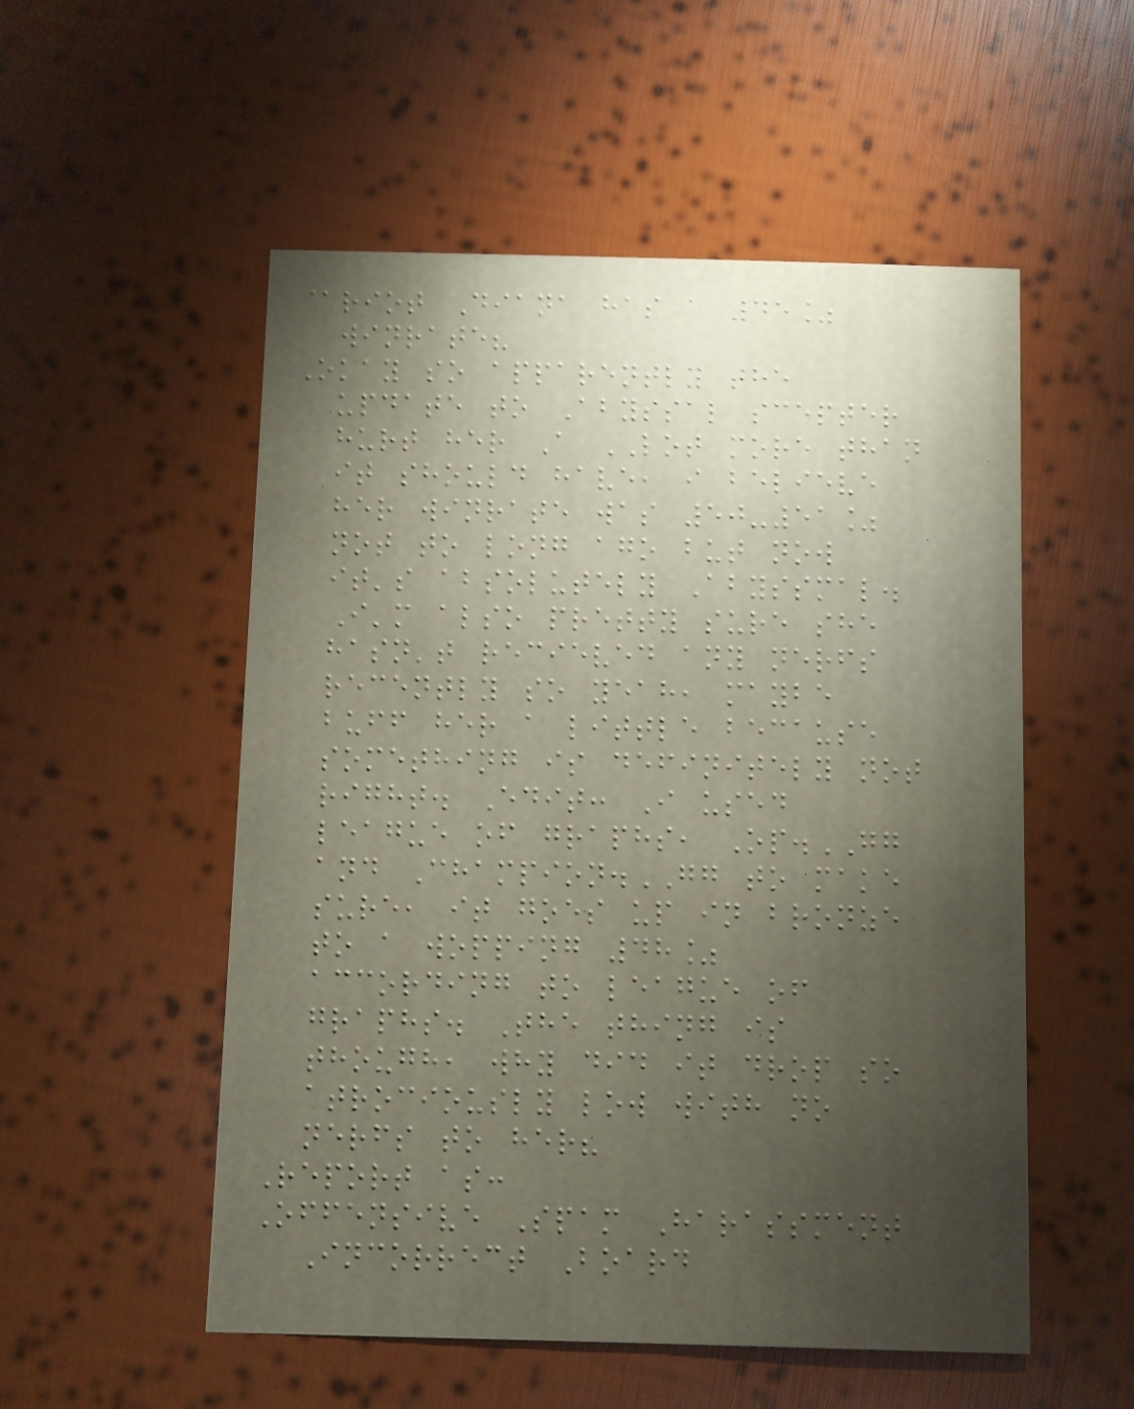@riot Diana has a 45%
winrate?
Okay so apparently the
update to Abyssal scepter
hurt her A LOT more than
it should have, i believe
her winrate was 50-51%
not to long ago but now
it's absolutely Abyssmal.
I'm also pretty sure she
hasn't recieved any nerfs
recently so yeah, maybe
buff her a little because
something is definitely not
right. Edit: I used
league of graphs, Op.GG
and Champion.GG to make
sure, it goes up in bronze
to a wopping 48%
according to league of
graphs. The thing is
though, why did it drop so
atrociously low with no
nerfs to her?
Report as:
Offensive Spam Harassment
Incorrect Board
